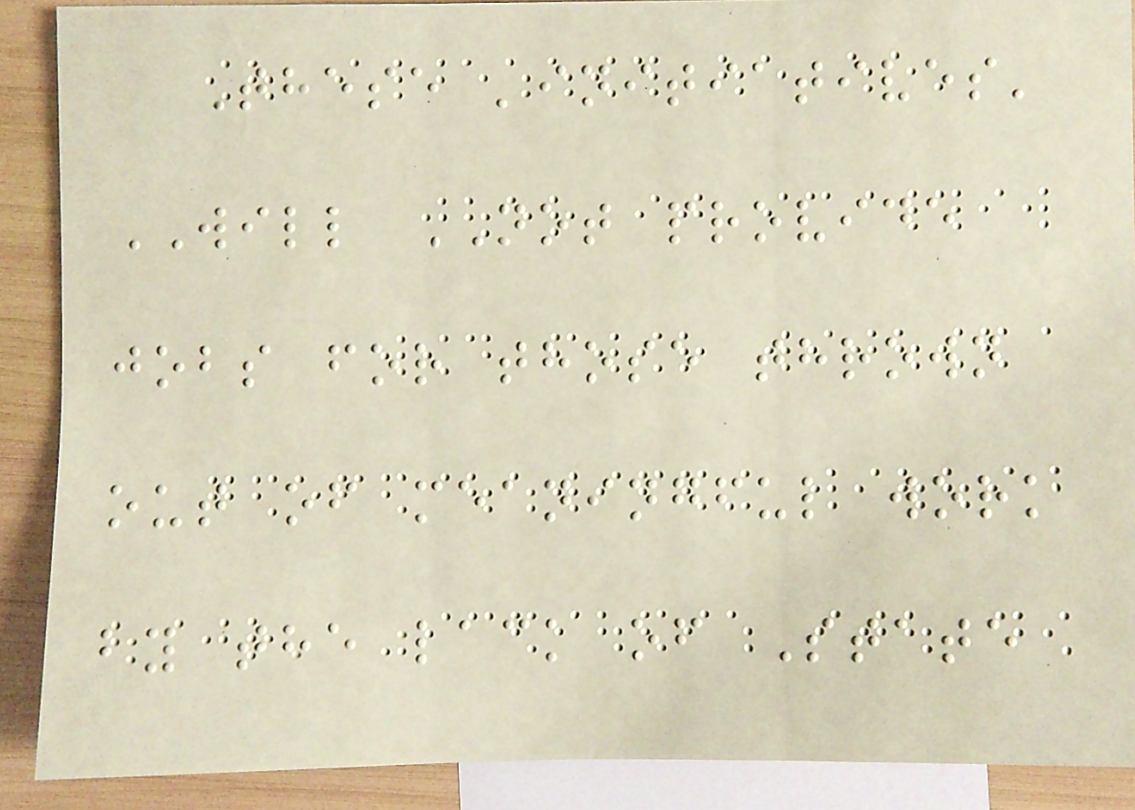These 'initiatives'
WILL NOT provide
jobs for those thrown
out of meaningful work
by the lack of State
